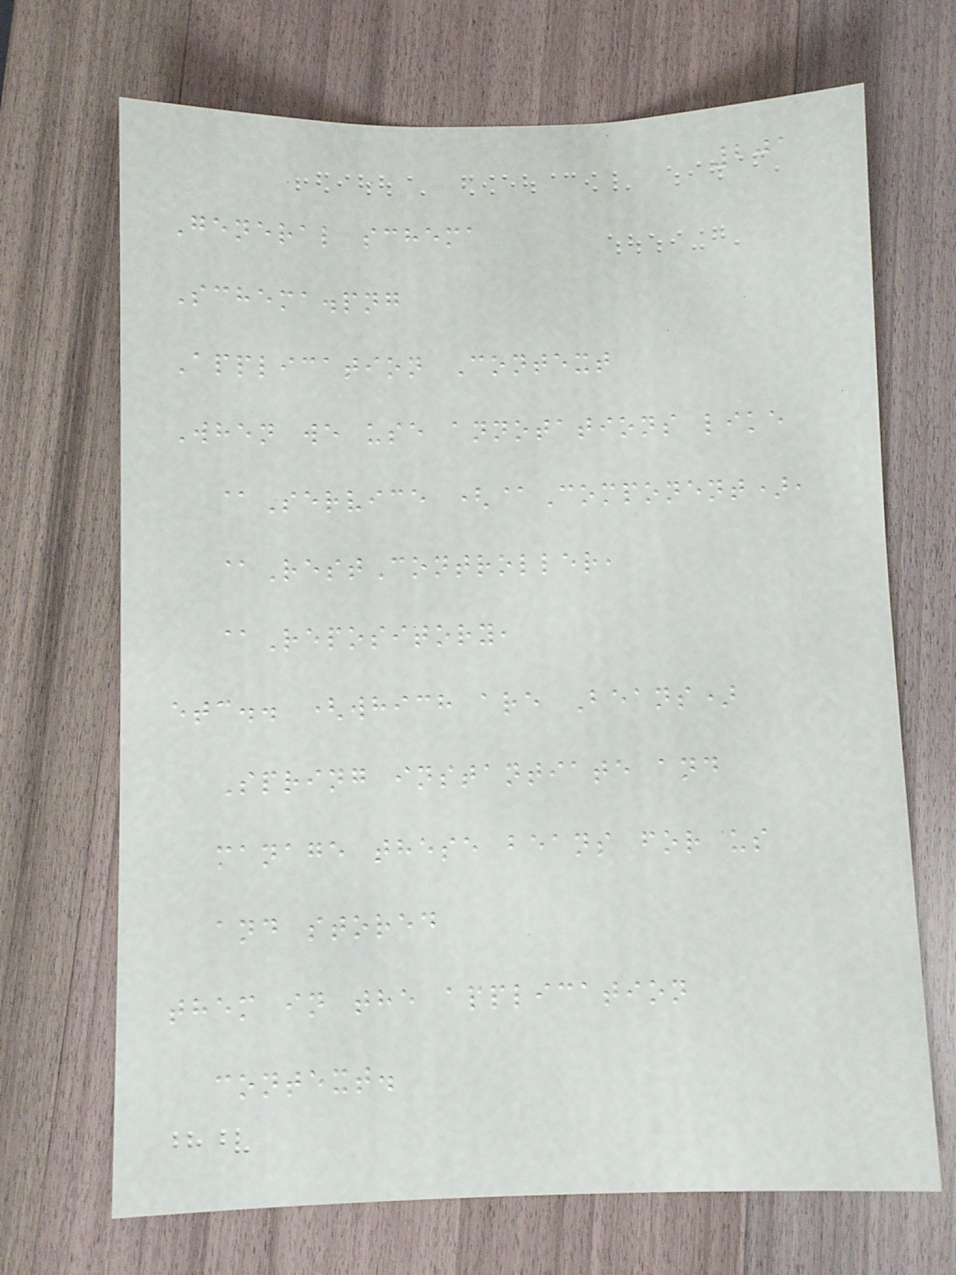201
General schema
Schema.png
Application Context
When we use annotations like
@Service (@Component),
@RestController,
@Repository,
etc.. (which are Beans)
Spring instantiate and
manage these beans for us
and stored
them in the application
context.
